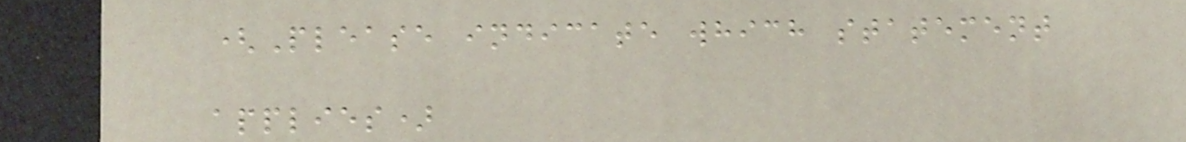(Please indicate which statement
applies)
